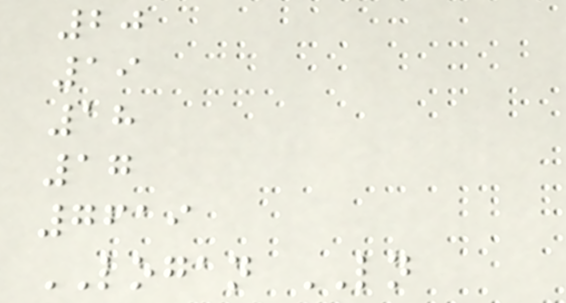20
19
18
17
7619
LOGAN LN
